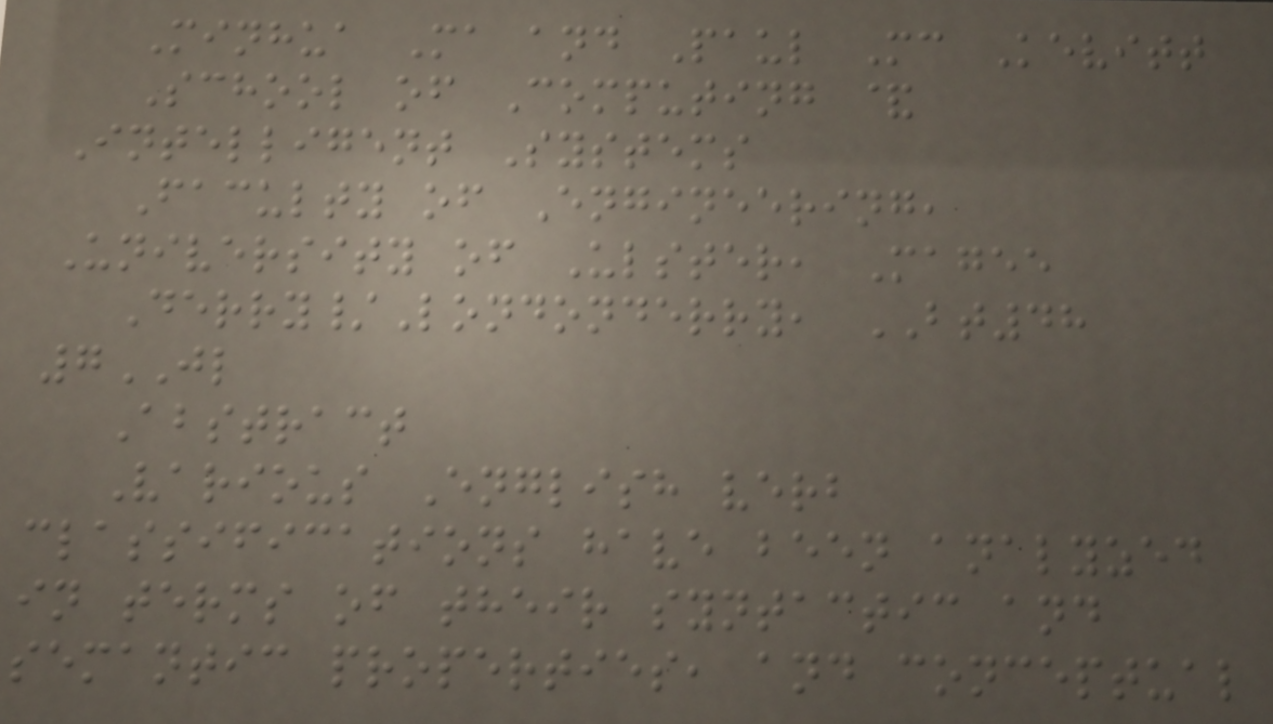Minhua Ma and Paul Mc Kevitt
School of Computing &
Intelligent Systems
Faculty of Engineering,
University of Ulster, Magee
Derry/Londonderry, BT48
7JL
Abstract
Various English verb
classifications have been analyzed
in terms of their syntactic and
semantic properties, and conceptual
